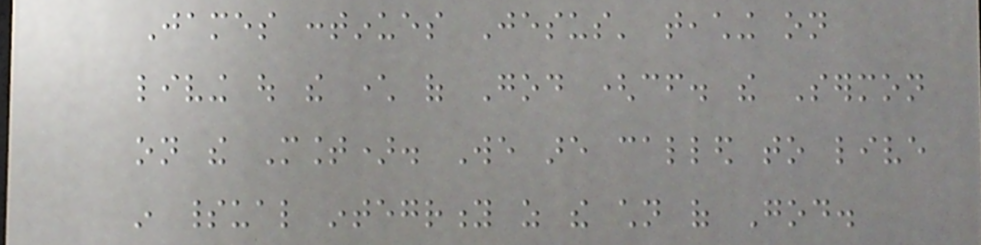James continues Jesus' teaching on
living out the character of God (cf. the Sermon
on the Mount). We are called to live
in spiritual integrity as the children of God.
